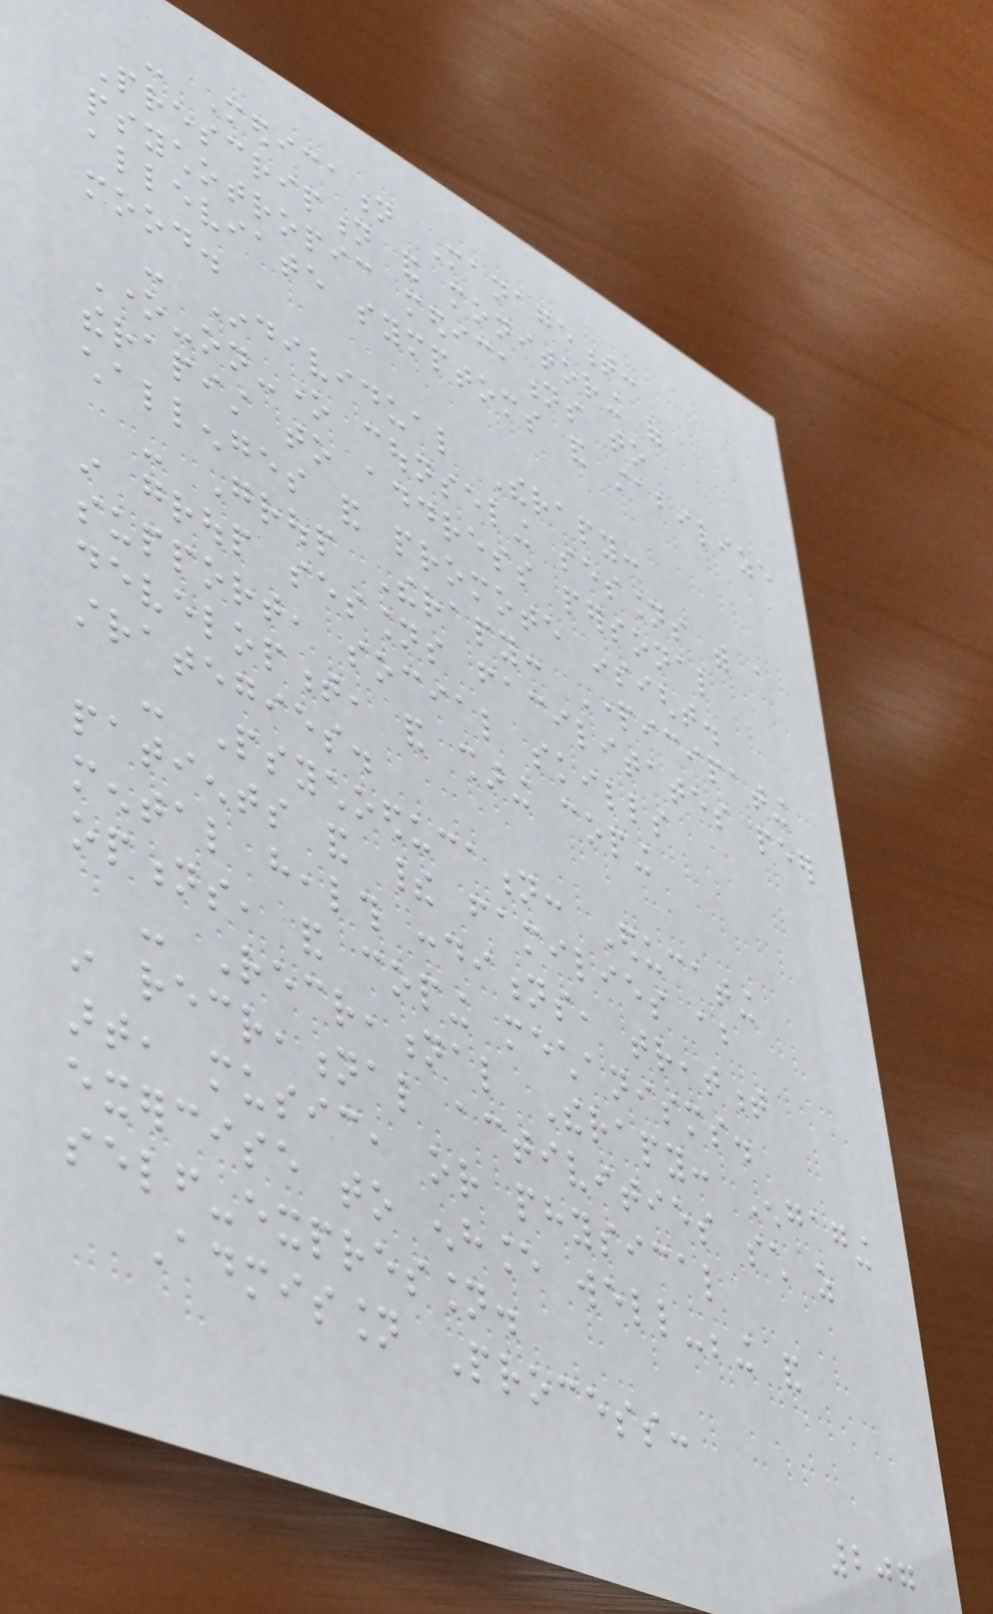- Medication Management:
Prescription and monitoring of
psychotropic medications to
alleviate symptoms and stabilize
mood.
- Individual Therapy:
One-on-one counseling sessions with a
therapist to address personal
challenges and promote insight.
- Group Therapy: Participating
in group sessions facilitates peer
support, social skills
development, and sharing coping
strategies.
- Psychoeducation: Educating
patients and their families about
mental health conditions, treatment
options, and coping mechanisms.
- Recreational Therapy: Engaging
in recreational activities such as
art, music, or physical
exercise to enhance well-being and
self-expression.
Admission Process:
207
